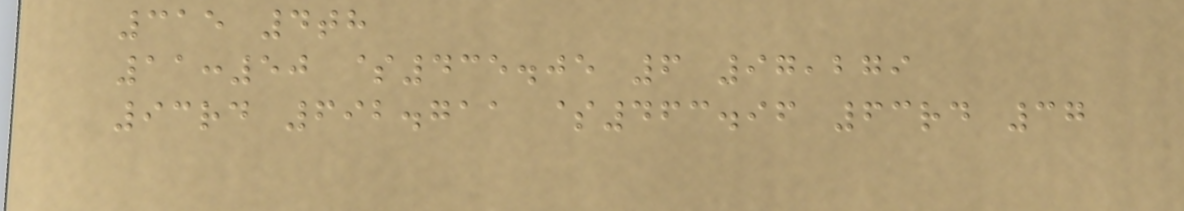315 4th
11:50 $435.05 6 97,279
93rd 692.711 $463.96 63rd 37
